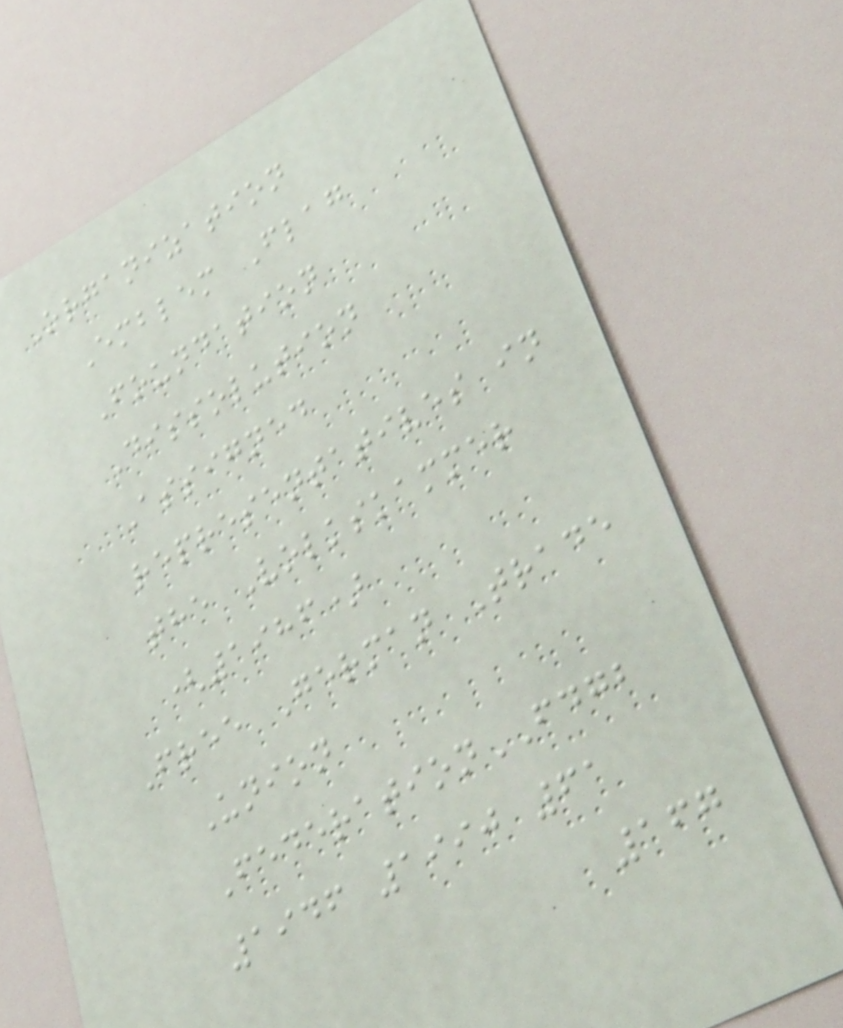Organization
Emblem Flag
Foundation
Dissolution
Assigned
representatives in
the Volkskammer
(1986)
Free German Trade
Union
FederationFDGB
1946 1990 61
167
